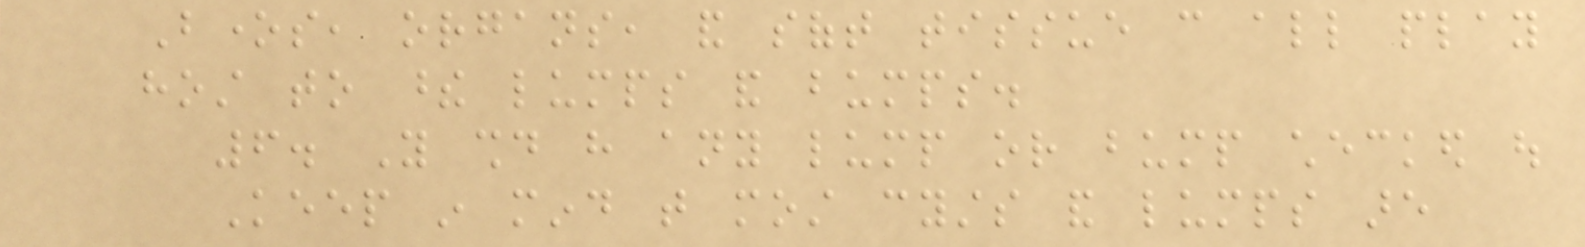Bones, organs, and soft tissue can all play
host to these lumps and bumps.
6. You should have any lump or bump checked out
Keep in mind that most cysts and lumps are
